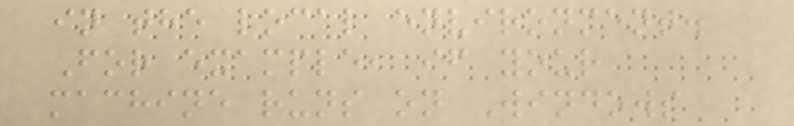in the local environment.
For example, if your
machine runs on Windows
